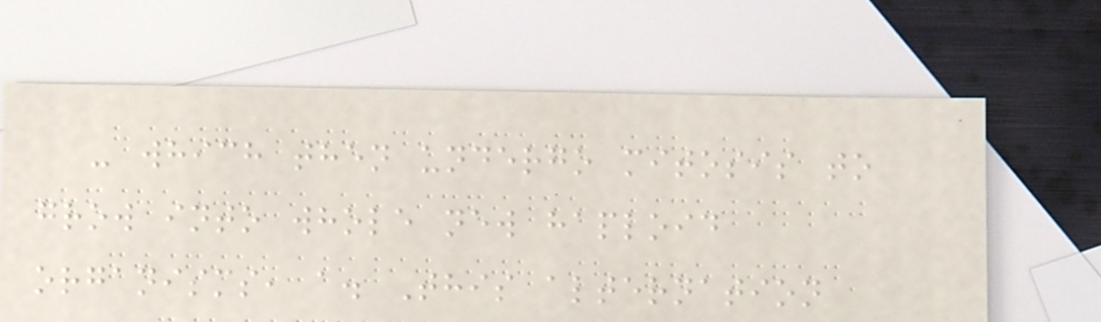- which then undergo mitosis to
grow into whole new haploid
organisms, a. This alternation
